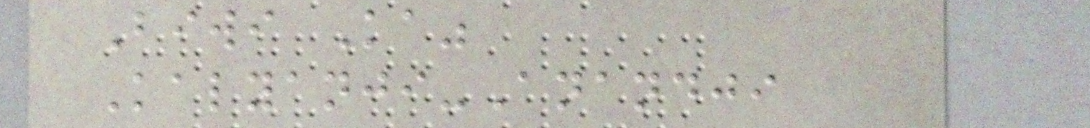Biwi Ka"
Kalyanji-Anandji
